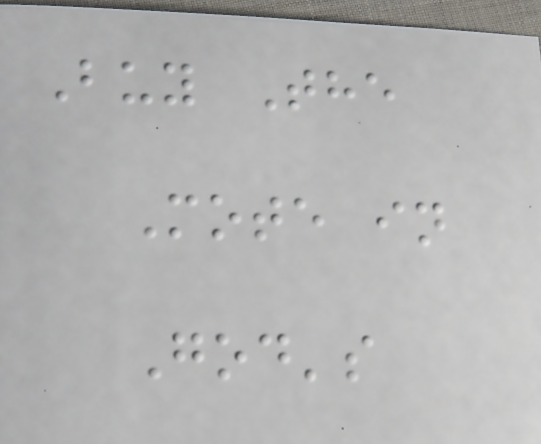Buy The
Mote in
God's
